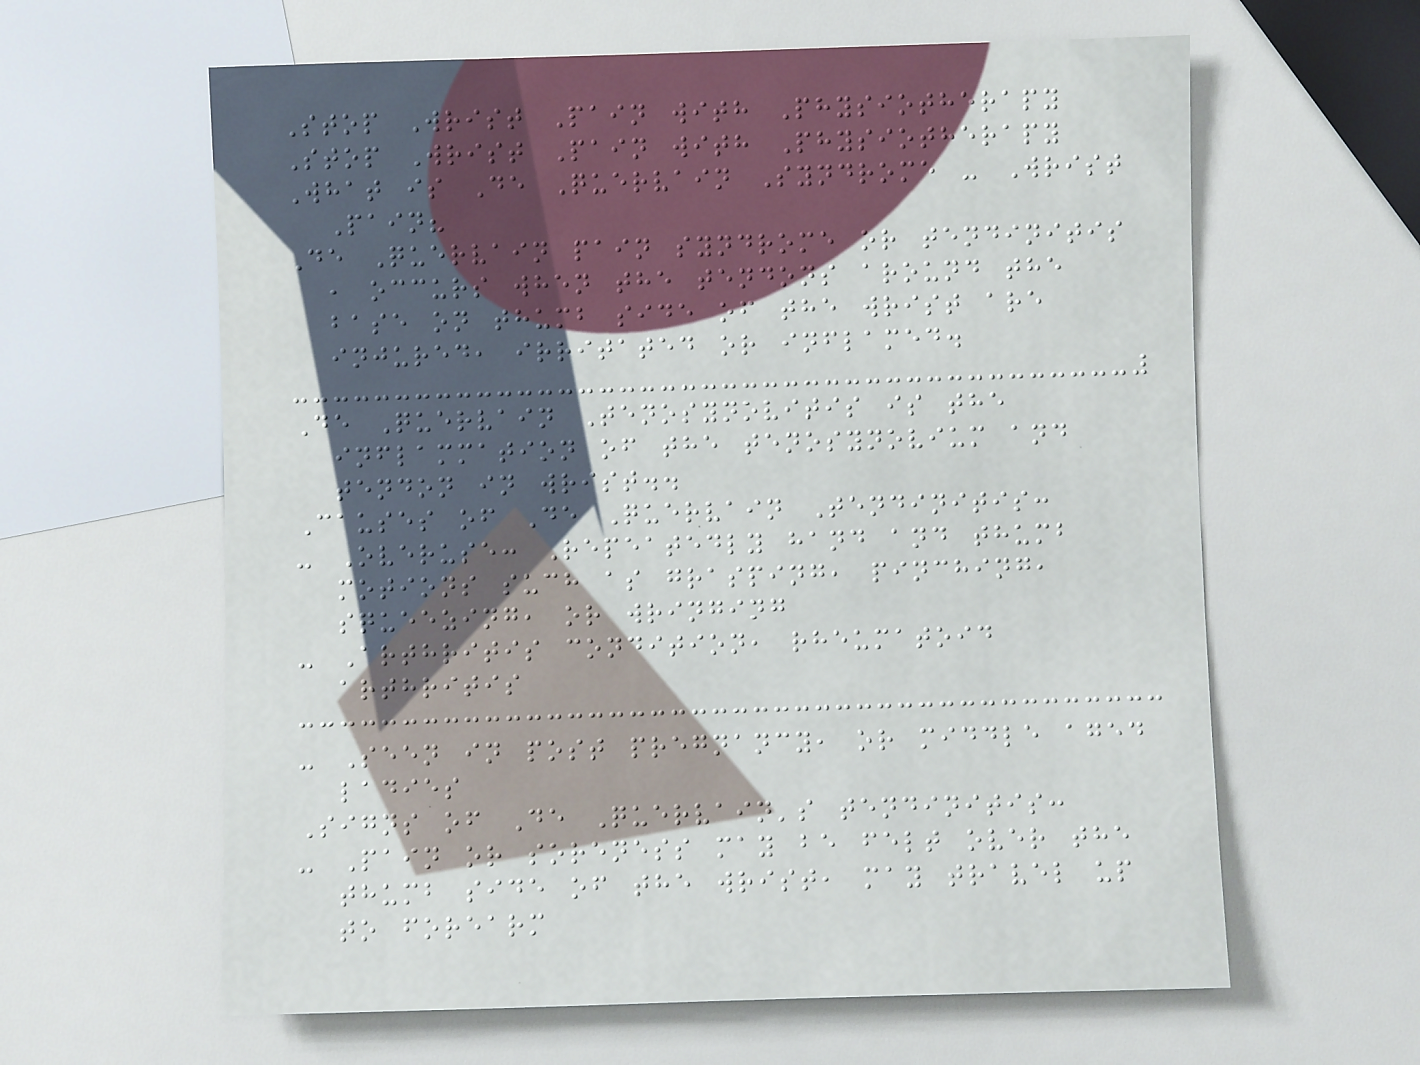Stop Wrist Pain with Physiotherapy
Stop Wrist Pain with Physiotherapy
What is De Quervain Syndrome - Wrist
Pain?
De Quervain pain syndrome or tendinitis
, occurs when the tendons around the
base on thumb side of the wrist are
injured, irritated or inflamed.
De Quervain Tenosynovitis is the
inflammation of the tenosynovium and
tendon in wrist..
Causes of De Quervain Tendinitis:
- Overuse: Repeatedly hand and thumb
motions such as grasping, pinching,
squeezing, or wringing
- Arthritis condition, rheumatoid
arthritis
- Seen in post pregnancy, or middle aged
ladies
Signs of De Quervain's tendinitis:
- Pain or soreness may be felt over the
thumb side of the wrist, may travel up
to forearm
